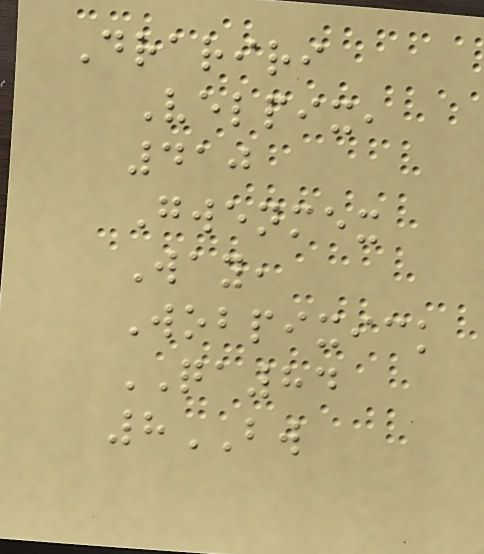Drariri
Velpix,
410
Gwenmex
Way,
Wobpixick
QA84
8BW
